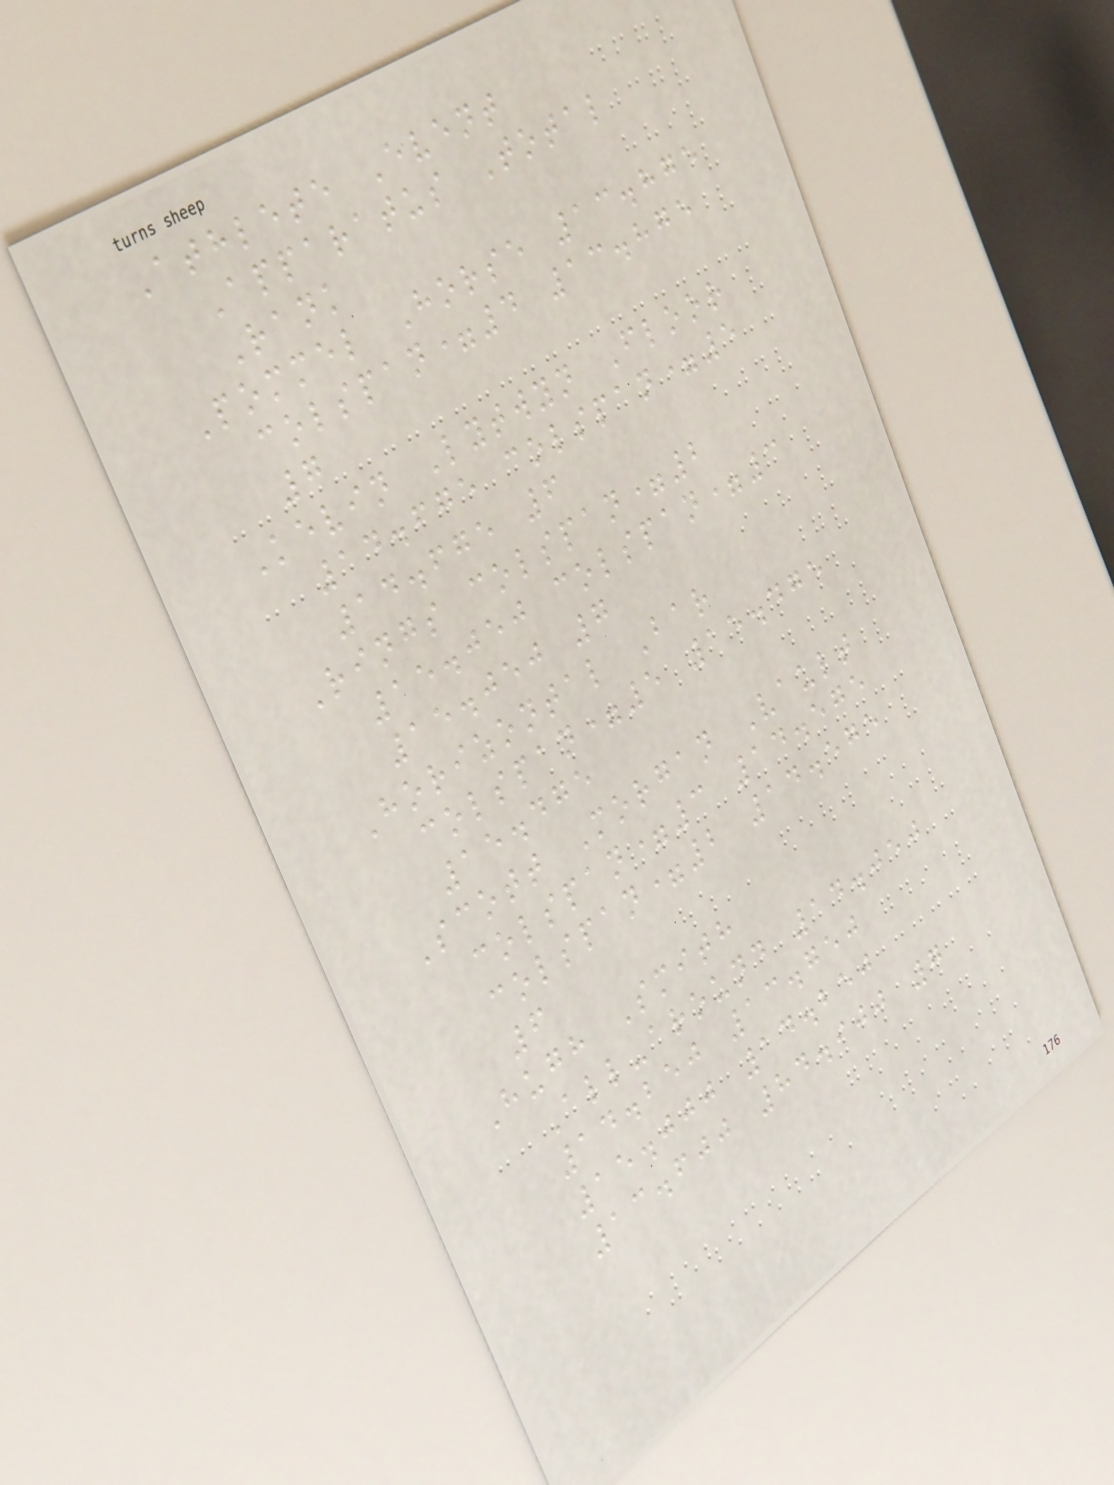Athlete Event
Apparatus Total
Rank
Pommel Horse 13.875
colspan=4 13.875
7
Kevin Lytwyn Floor
14.675 colspan=5
14.675 6
Rings colspan=2
15.050 colspan=3
15.050 7
Horizontal Bar
colspan=5 15.475
15.475
Scott Morgan Vault
colspan=3 14.575
colspan=2 14.575
6
Hugh Smith
All-around 14.050
14.250 13.750
15.000 14.250
13.600 84.900 7
